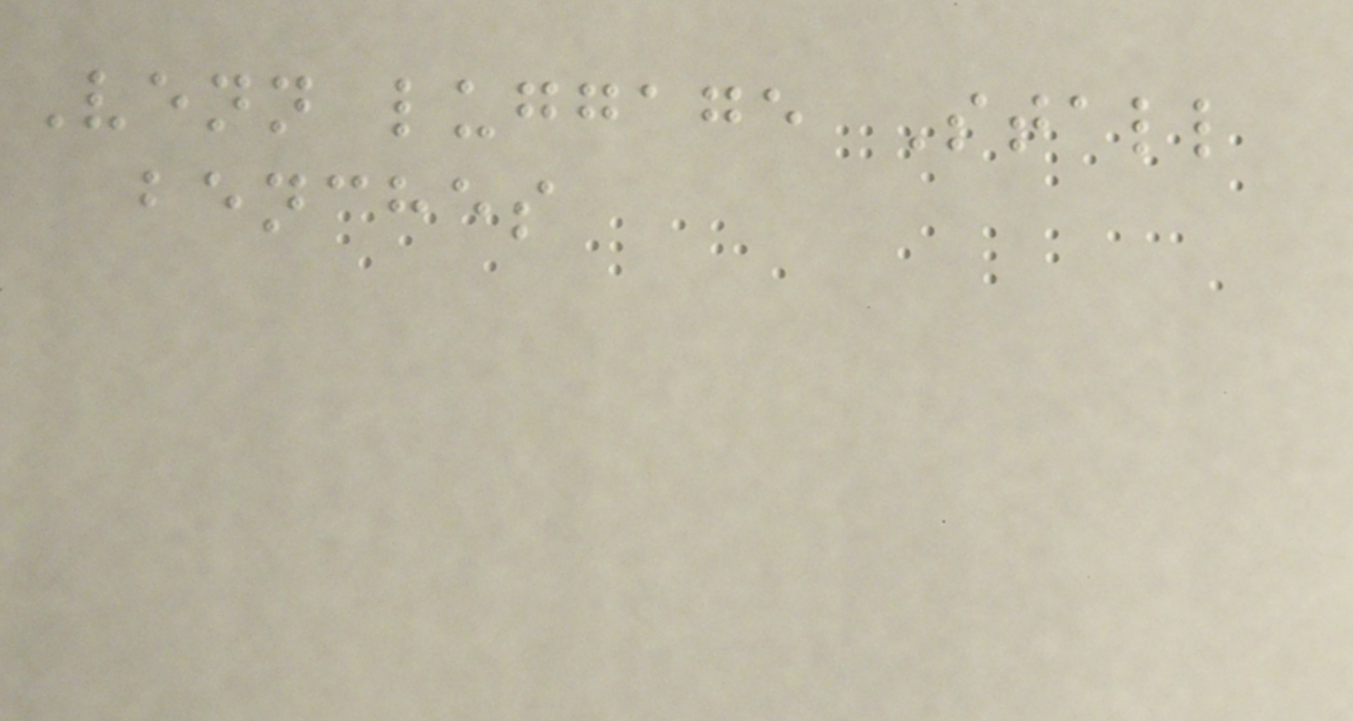Venn luggage Stall
benches
